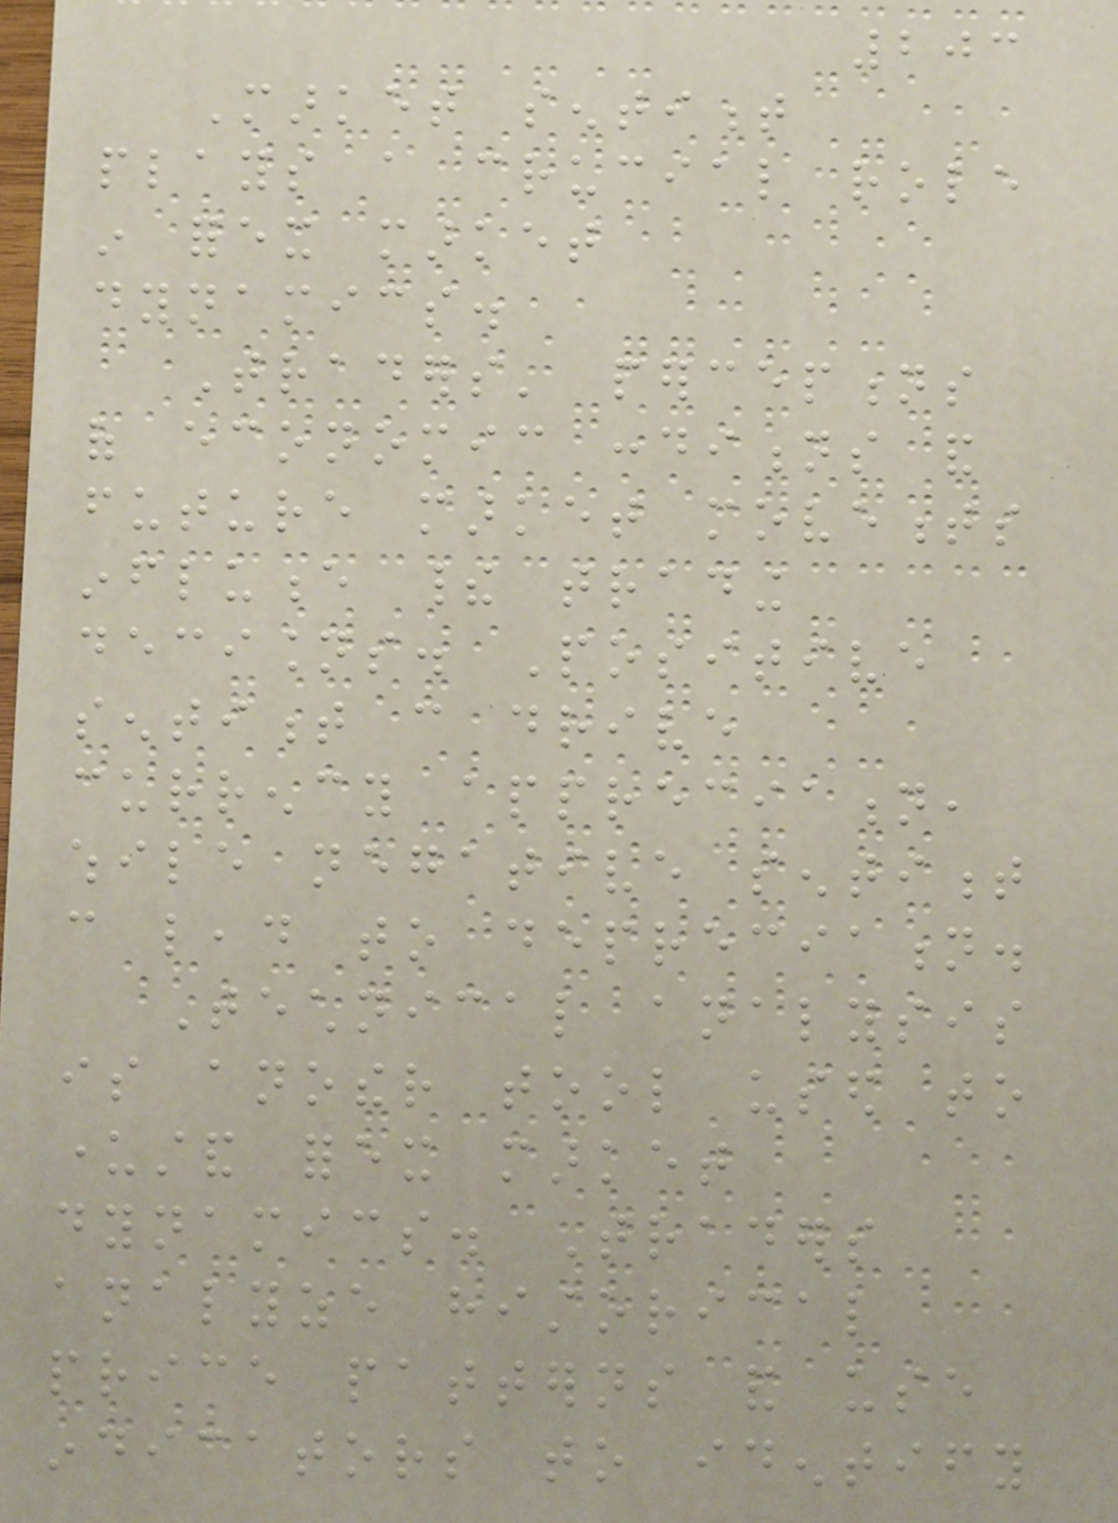203
Market sentiment
plays a crucial role
in forex market
dynamics.
Traders' perceptions
of economic conditions and
future market movements
influence their trading
decisions. Positive
sentiment can drive
currency appreciation,
while negative sentiment
can lead to depreciation.
Technical analysis
is another tool used to
understand forex market
dynamics. Traders
analyze historical
price patterns and use
indicators to identify
